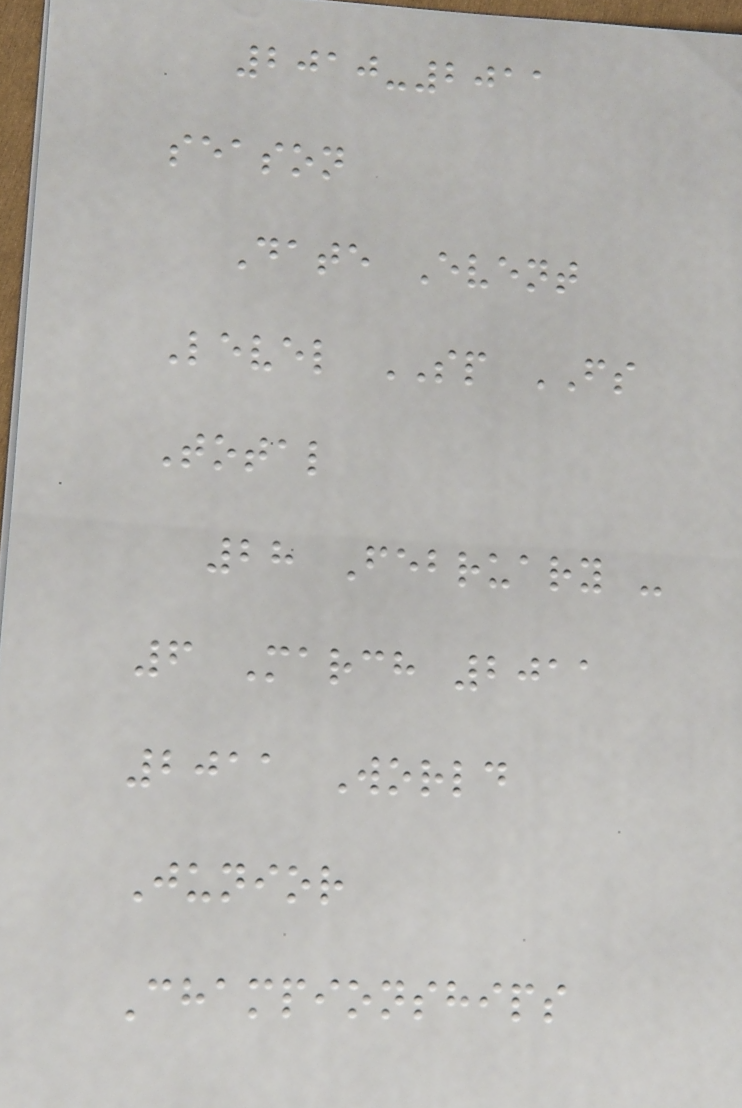2010-2011
season
Date Event
Level SP FS
Total
28 February -
6 March 2011
2011 World
Junior
Championships
